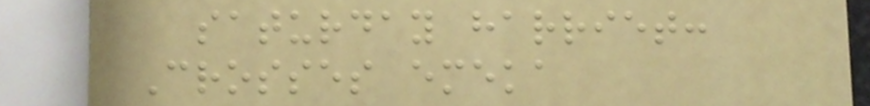saturday harriet:
Crosses emeka
